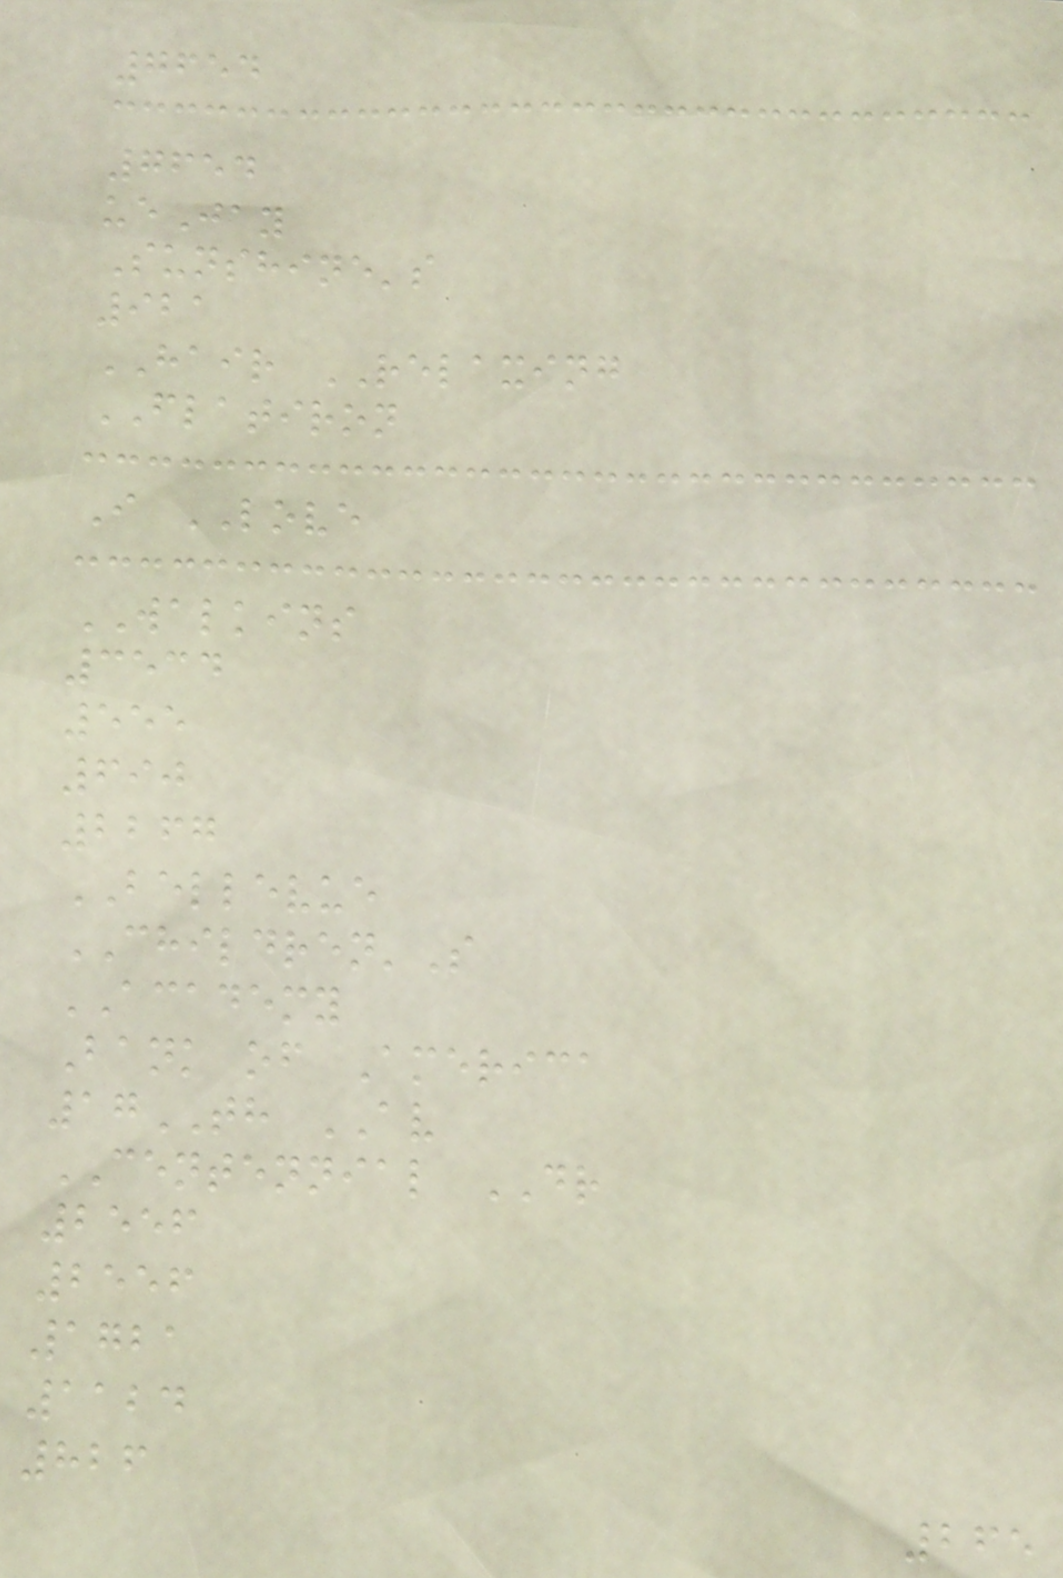7654
7654
ueJay
Sunshine's
921
HAIR RELAXING
FLATIRON
I LOVE
WALKINS
3534
555
690
2267
BELLEVUE
CHILDREN'S
ACADEMY
Bank of America
17TH AV
CENTENNIAL DR
2556
2556
1721
1124
826
265
